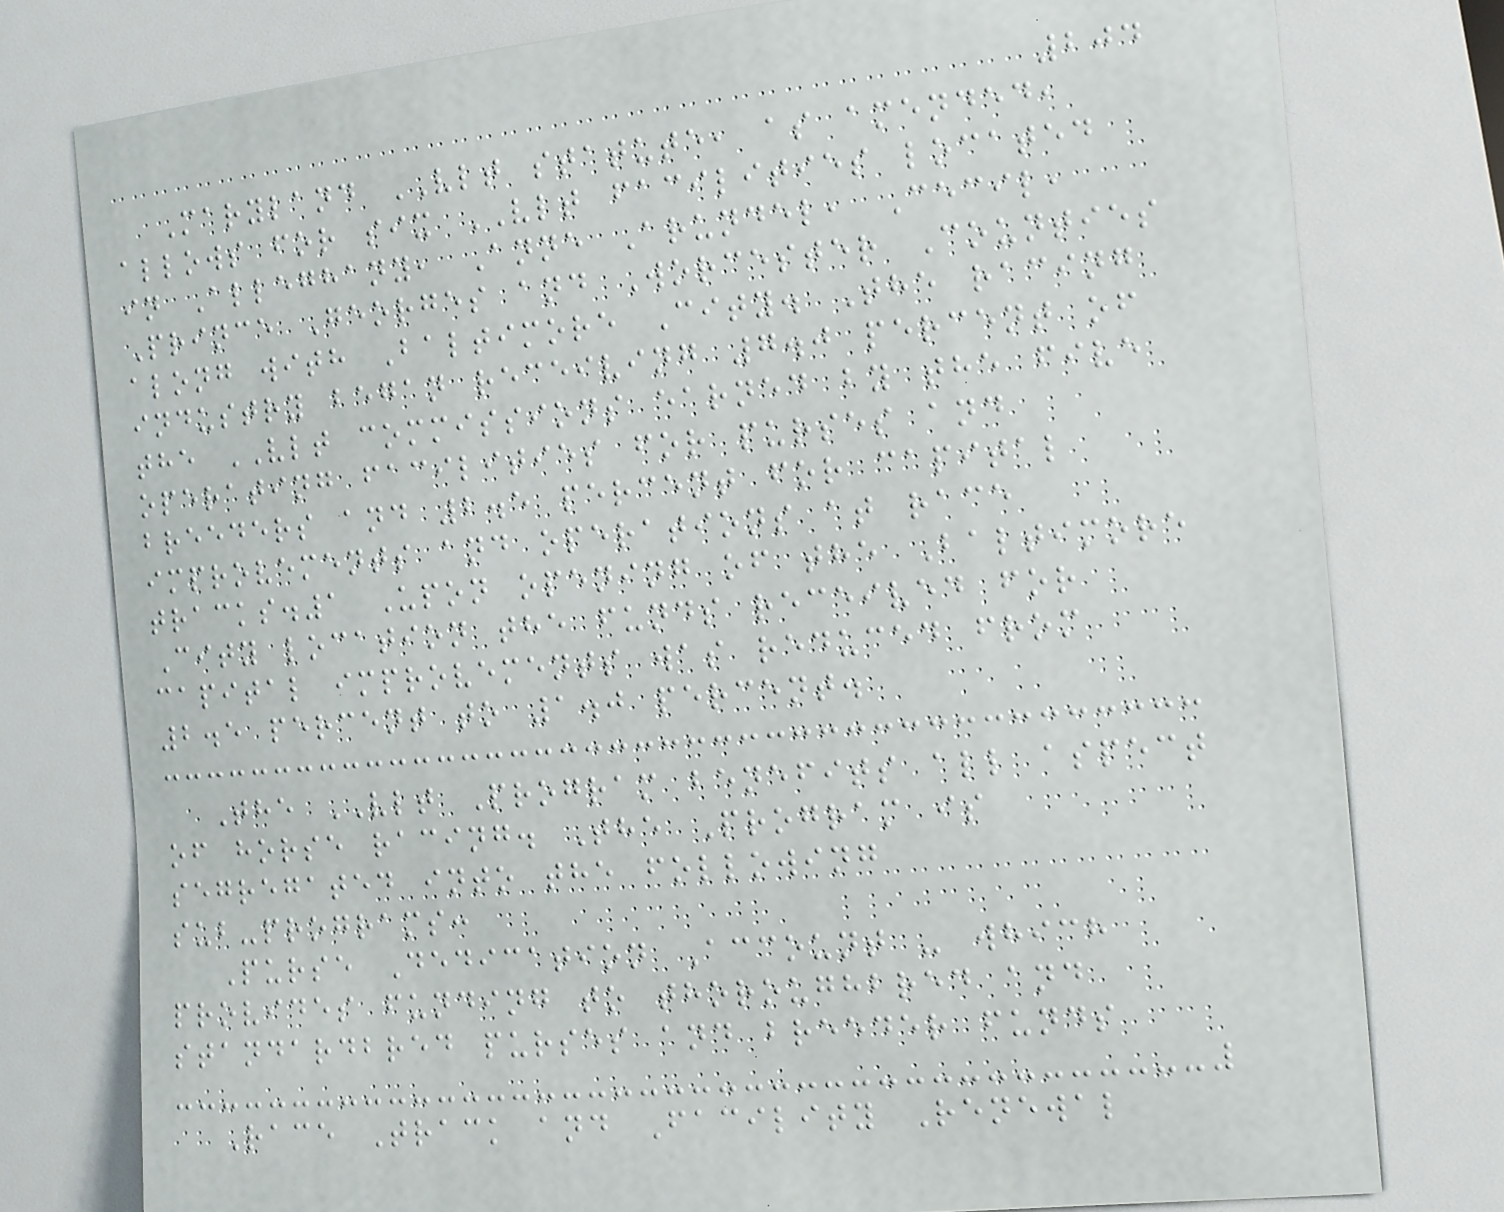204
Maryland VLT statute, as amended,
allows for six VLT facilities located
in Alleghany, Anne Arundel, Cecil,
Prince Georges and Worcester Counties
along with Baltimore City. The racing
industry began receiving 7.0 percent of
the VLT commissions earned by the five
operating facilities for purses and
breeders and 2.5 percent for capital
improvements and operations at race
tracks.1 Upon opening of the Baltimore
City location the funds received for
capital improvements was reduced from
2.5 percent to 1.0 percent.
The VLT Program benefits all aspect
of horse racing. The Program is
segregated into the following
sub-programs:
Purse Dedication Account - which
provides funding to thoroughbred and
standardbred purses and breeder funds
Race Track and Facility Renewal
